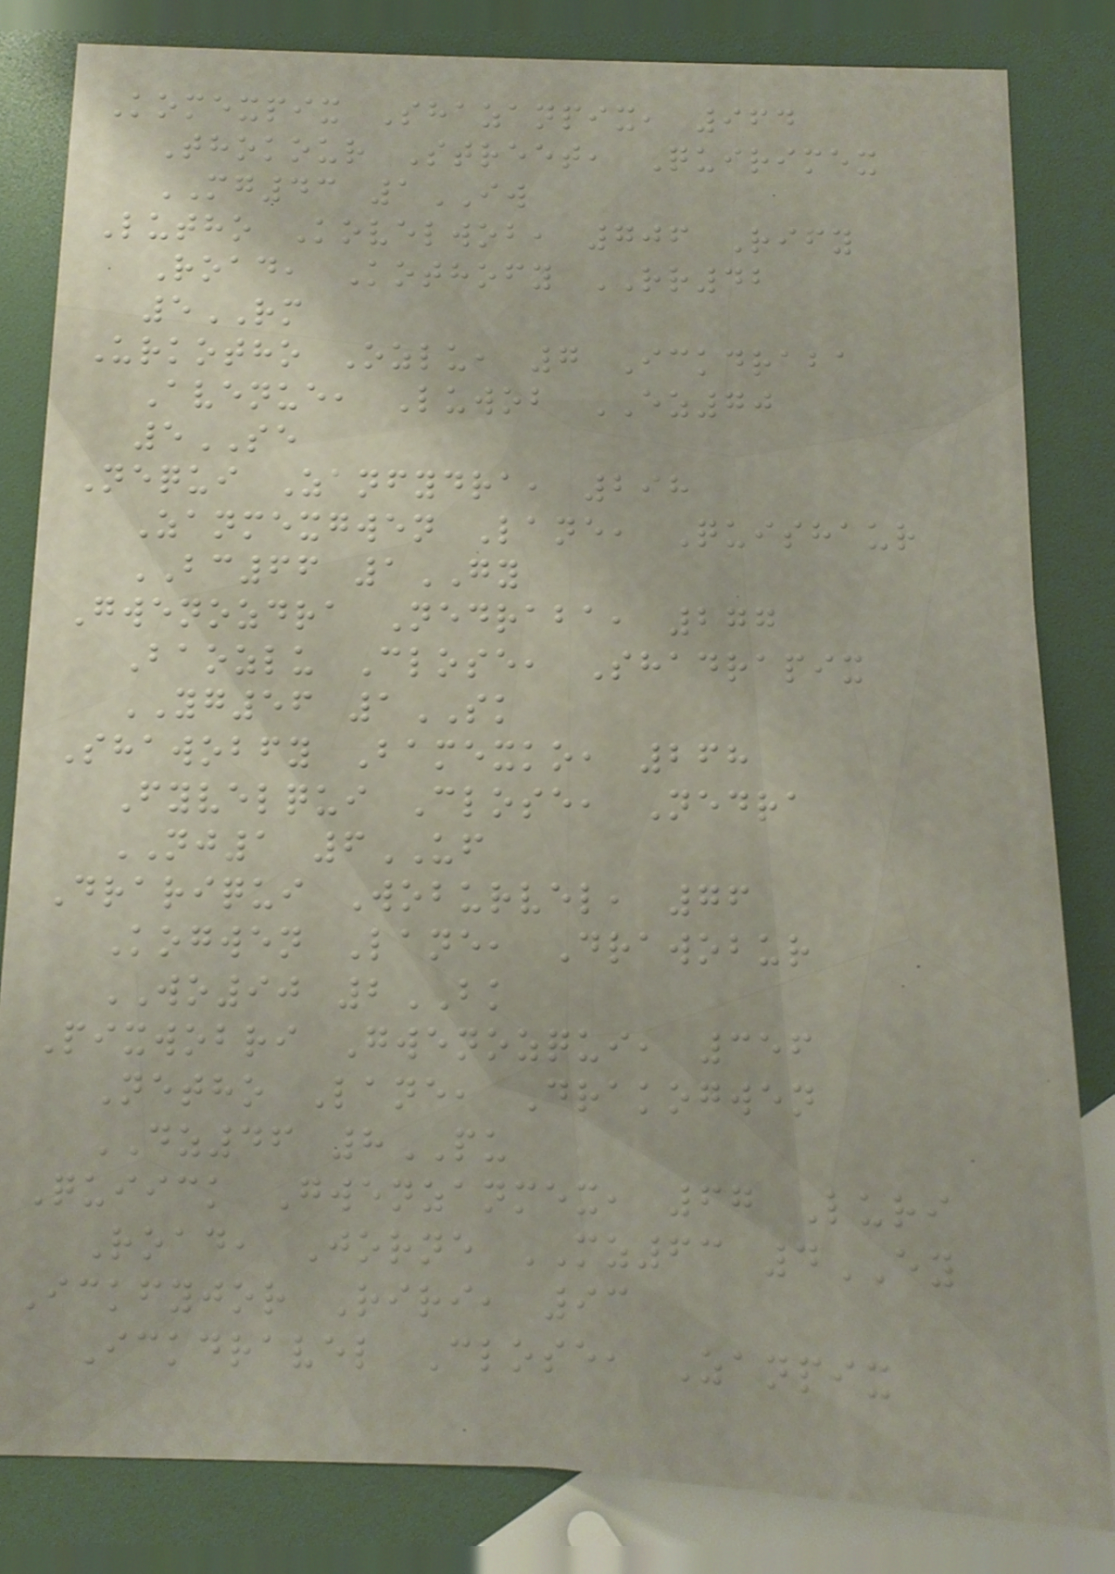Komexpix Shazanpix, 964
Thokour Street, Quirimex
MG43 1IW
Lutho Kovelwob, 706 Rify
Road, Kothofy RR42
5RM
Urkotho Ozlu, 7 Ickdraba
Avenue, Luwob EZ70
5SE
Nequi Zanfydra, 298
Zanmexgwen Lane, Quishaur
BC66 1GY
Gwenozdra Nedraba, 277
Baozlu Close, Shadrapix
YG56 1SK
Shawobfy Bamexko, 268
Fyvelqui Close, Nedra
NJ1 6UF
Drariqui Woburvel, 76
Kogwen Lane, Drawobur
WO90 2BK
Pixwobri Gwenozqui, 356
Netho Lane, Drakogwen
DZ46 8PU
Quiick Gwenzanmex, 67 Luri
Road, Jorne MZ63 4EY
Ickfyjor Riri, 93
Ickdravel Close, Zanpix
